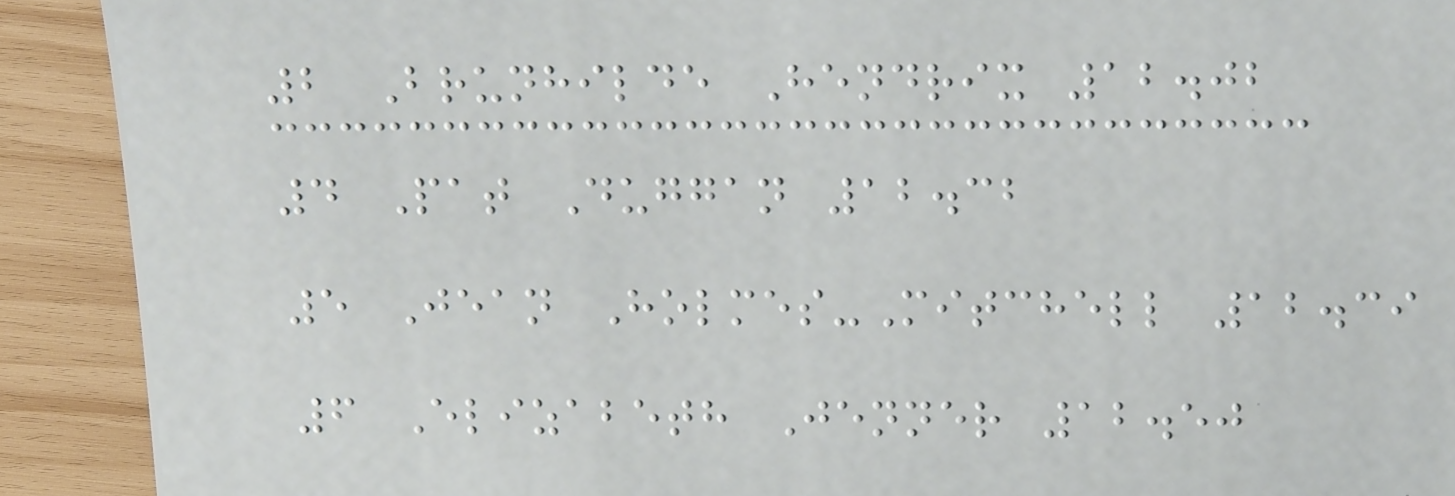2 Brunhilde Hendrix 12.02
4 Pat Duggan 12.32
5 Jean Holmes-Mitchell 12.39
6 Elizabeth Jenner 12.50
